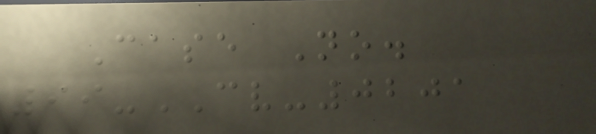Case No.
99-CV-0201
